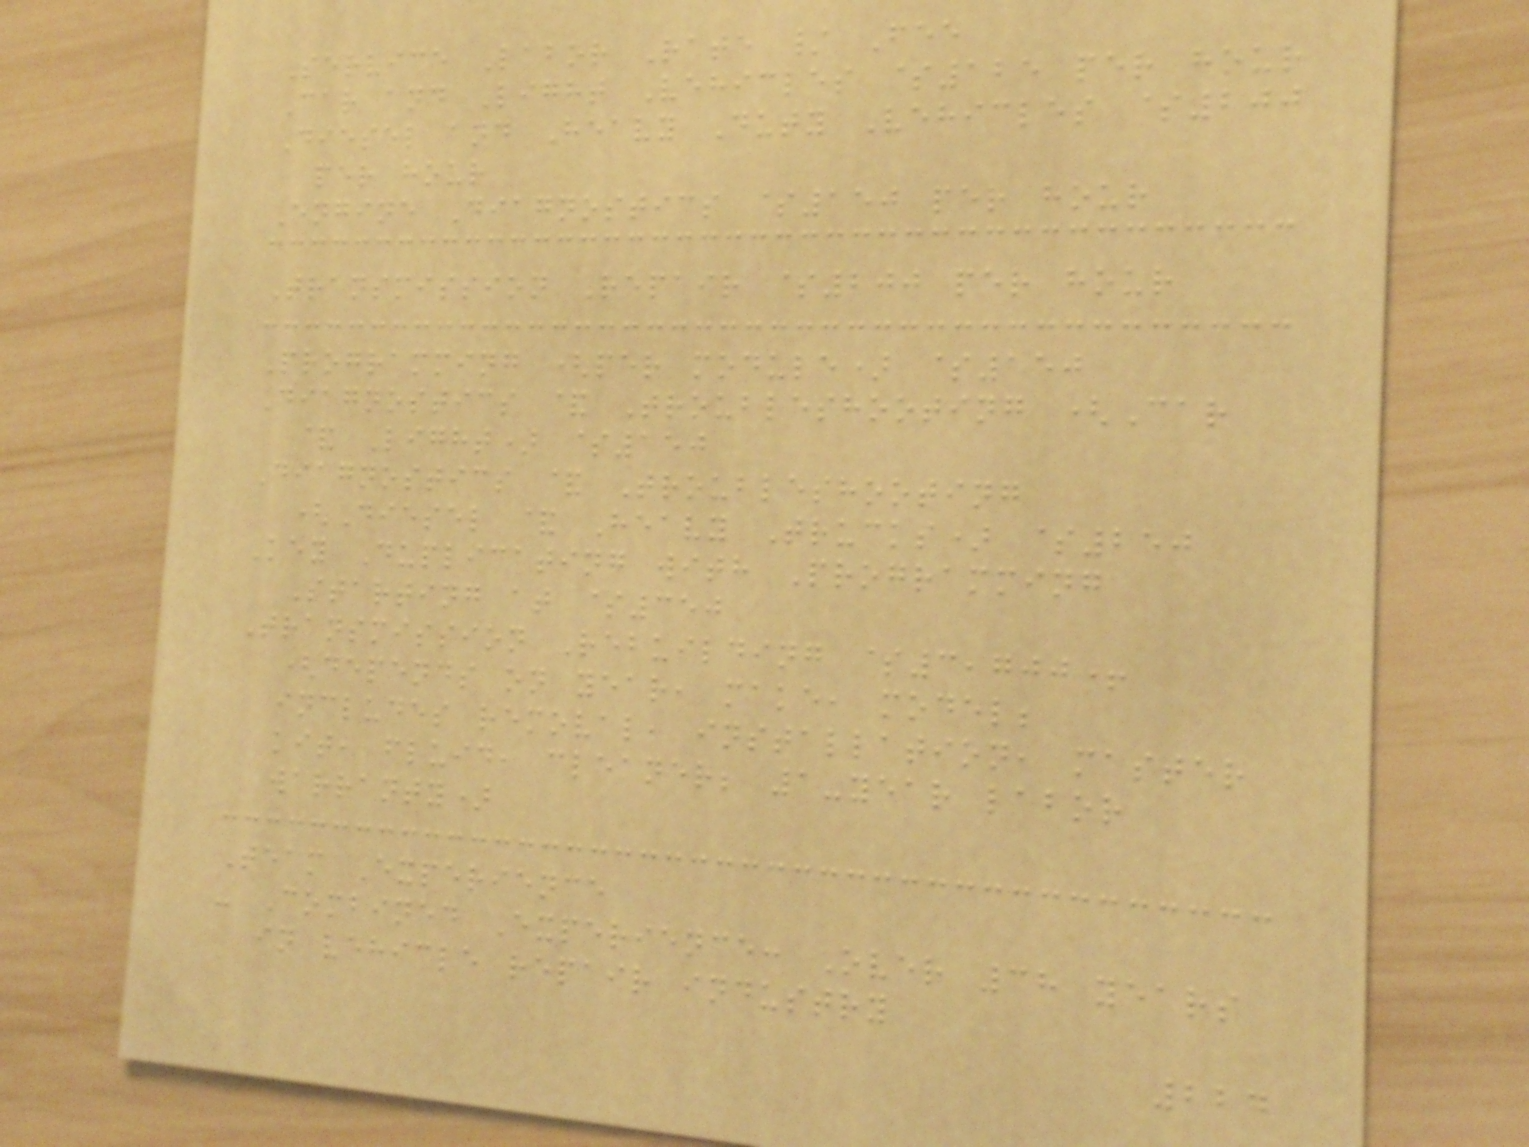Service Labor Rate / Fee
Car and Light Vehicles $125 per hour
Diesel and Heavy Duty Vehicles $200
per hour
Engine Diagnostics $150 per hour
Transmission Repair $200 per hour
Programming (per module) $150
Diagnostics & Troubleshooting (Car
& Light) $150
Diagnostics & Troubleshooting
(Diesel & Heavy Trucks) $250
Key Duplicating with Programming
Starting at $350
Transmission Rebuilding $3,700+
(depends on year, make, model;
includes removal, installation, master
kit, fluid, cleaner; 1-year labor
warranty)
Team Experience
- Combined Experience: Over 38 years
in vehicle repair industry
224
